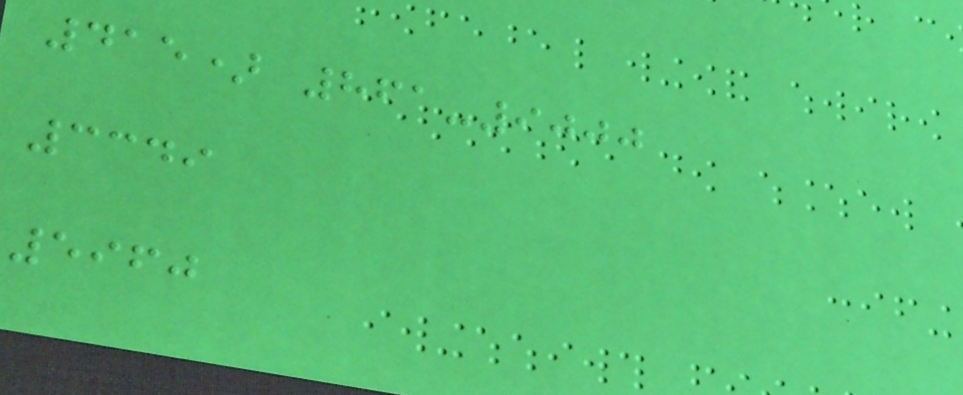415) 861-9000
3349
5960
